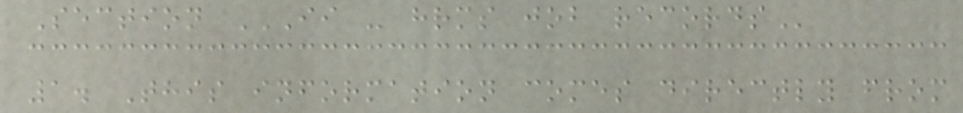Section II - HRMS JOB RECORDS
1. This information comes directly from
